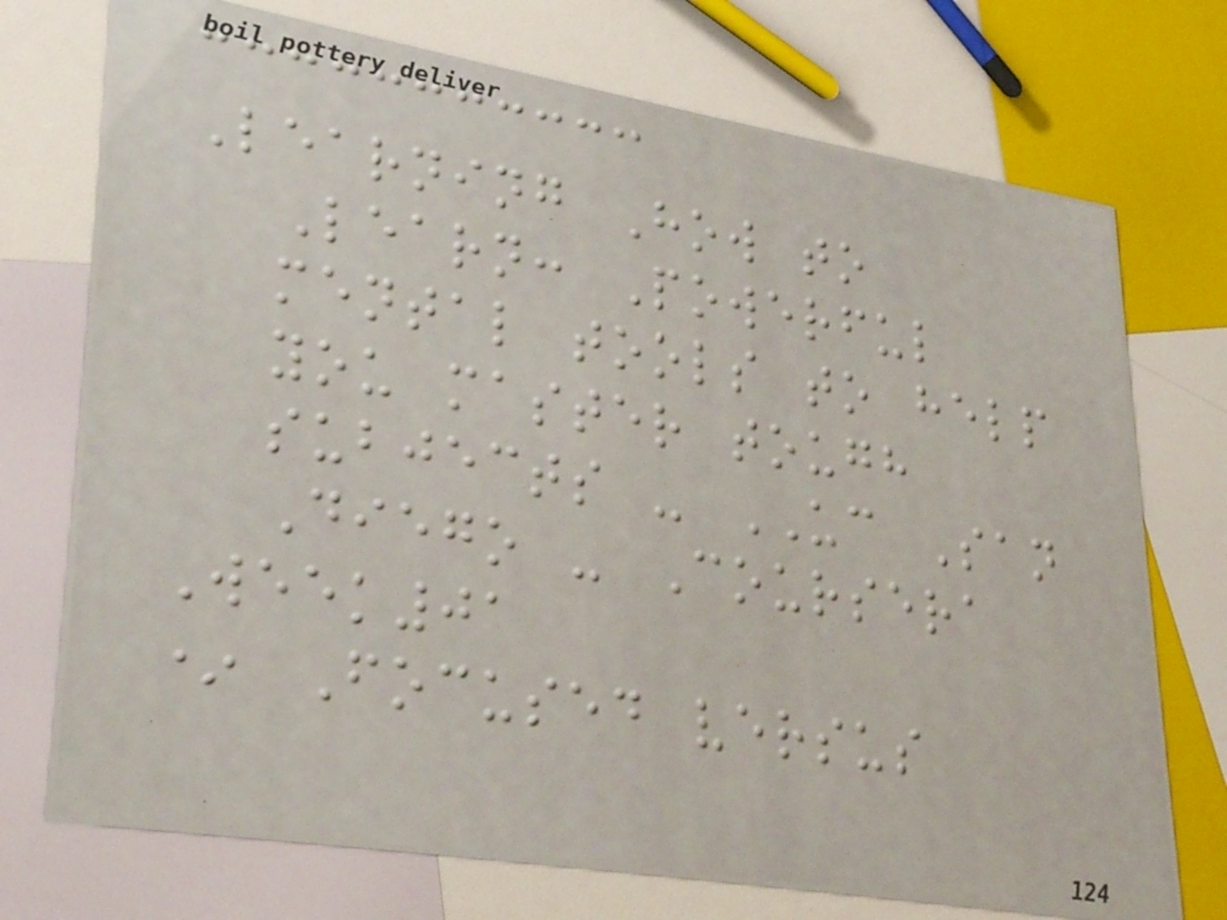Learning How to
Learn: Powerful
mental tools to help
you master tough
subjects - UC San
Diego - Coursera
Week01
* Focused versus
